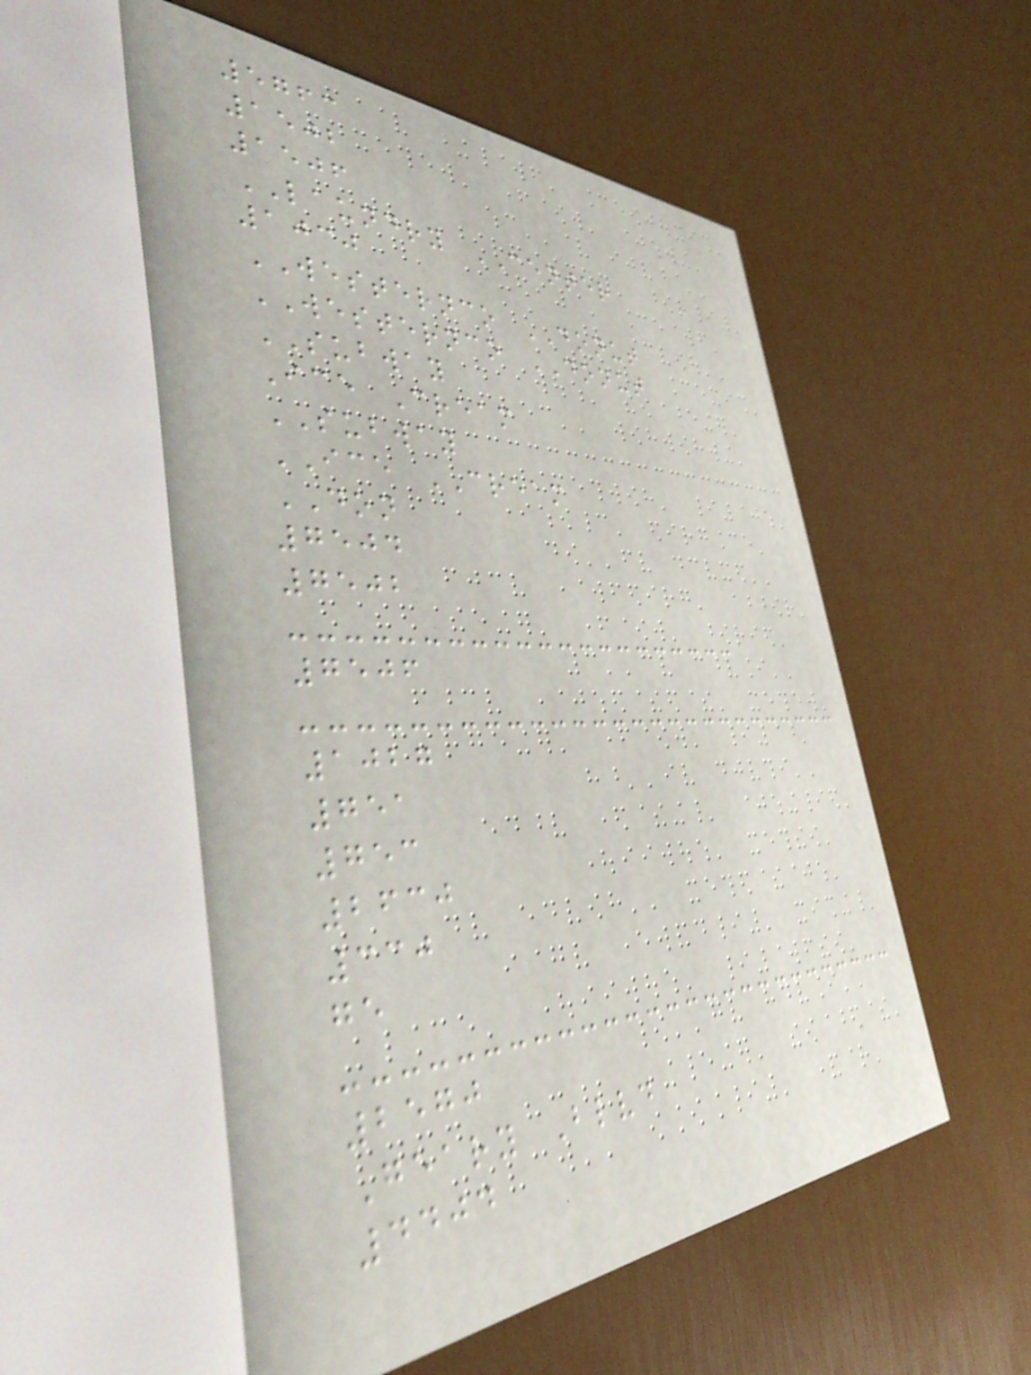5763
1502
1506
LAUNDRY CENTER
1030
WESTERNCO DONUT
WESTERNCO DONUT
SUBWAY
Ice Cream
SUBWAY
ICE CREAM
DON
7504
7502
7506
1027
751
753
2630
330
ge
2570
Geary Blvd
4404
